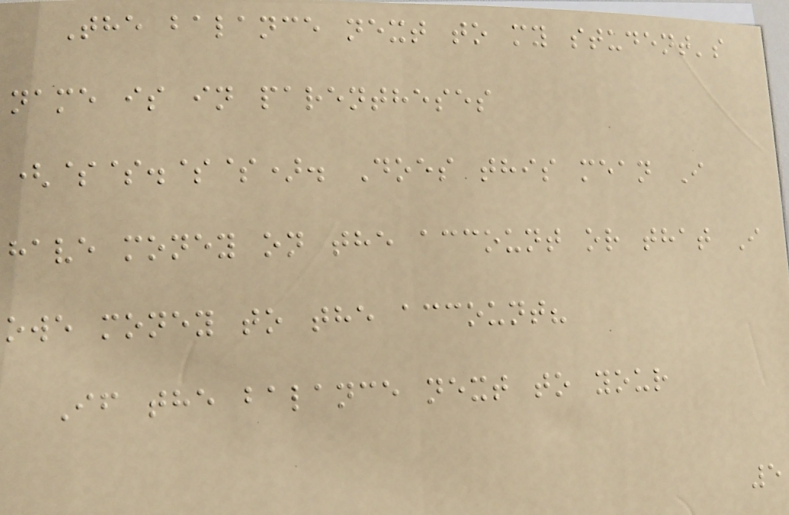The balance next to my student's
name is in parentheses
($$.$$). Does this mean I
have money on the account or that I
owe money to the account?
If the balance next to your
5
